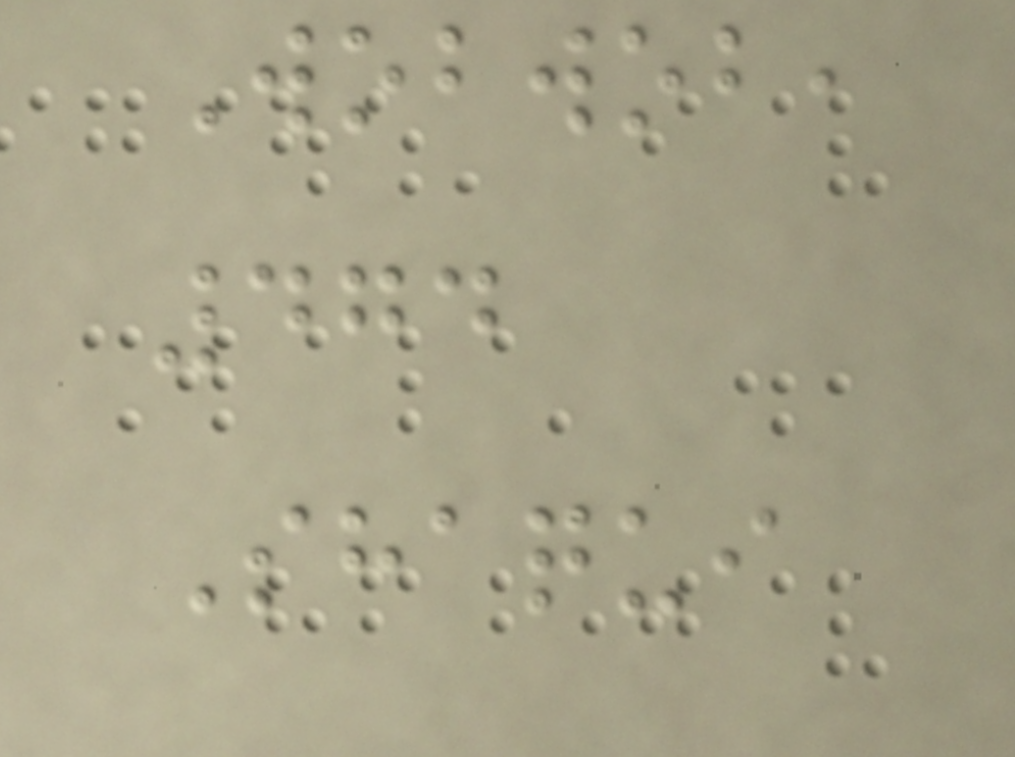Wobwob,
474
Shaqui
